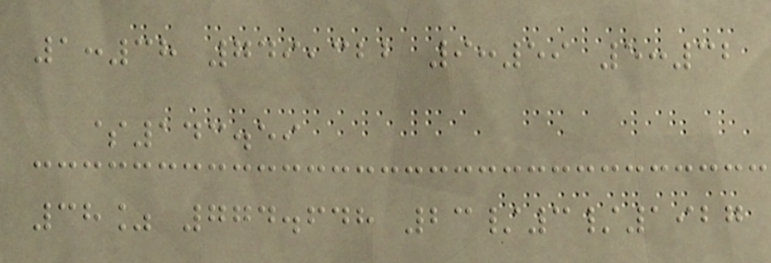1:38 749,322 9:59 5:32
$143.59
38% 774.648 23/3/1927
